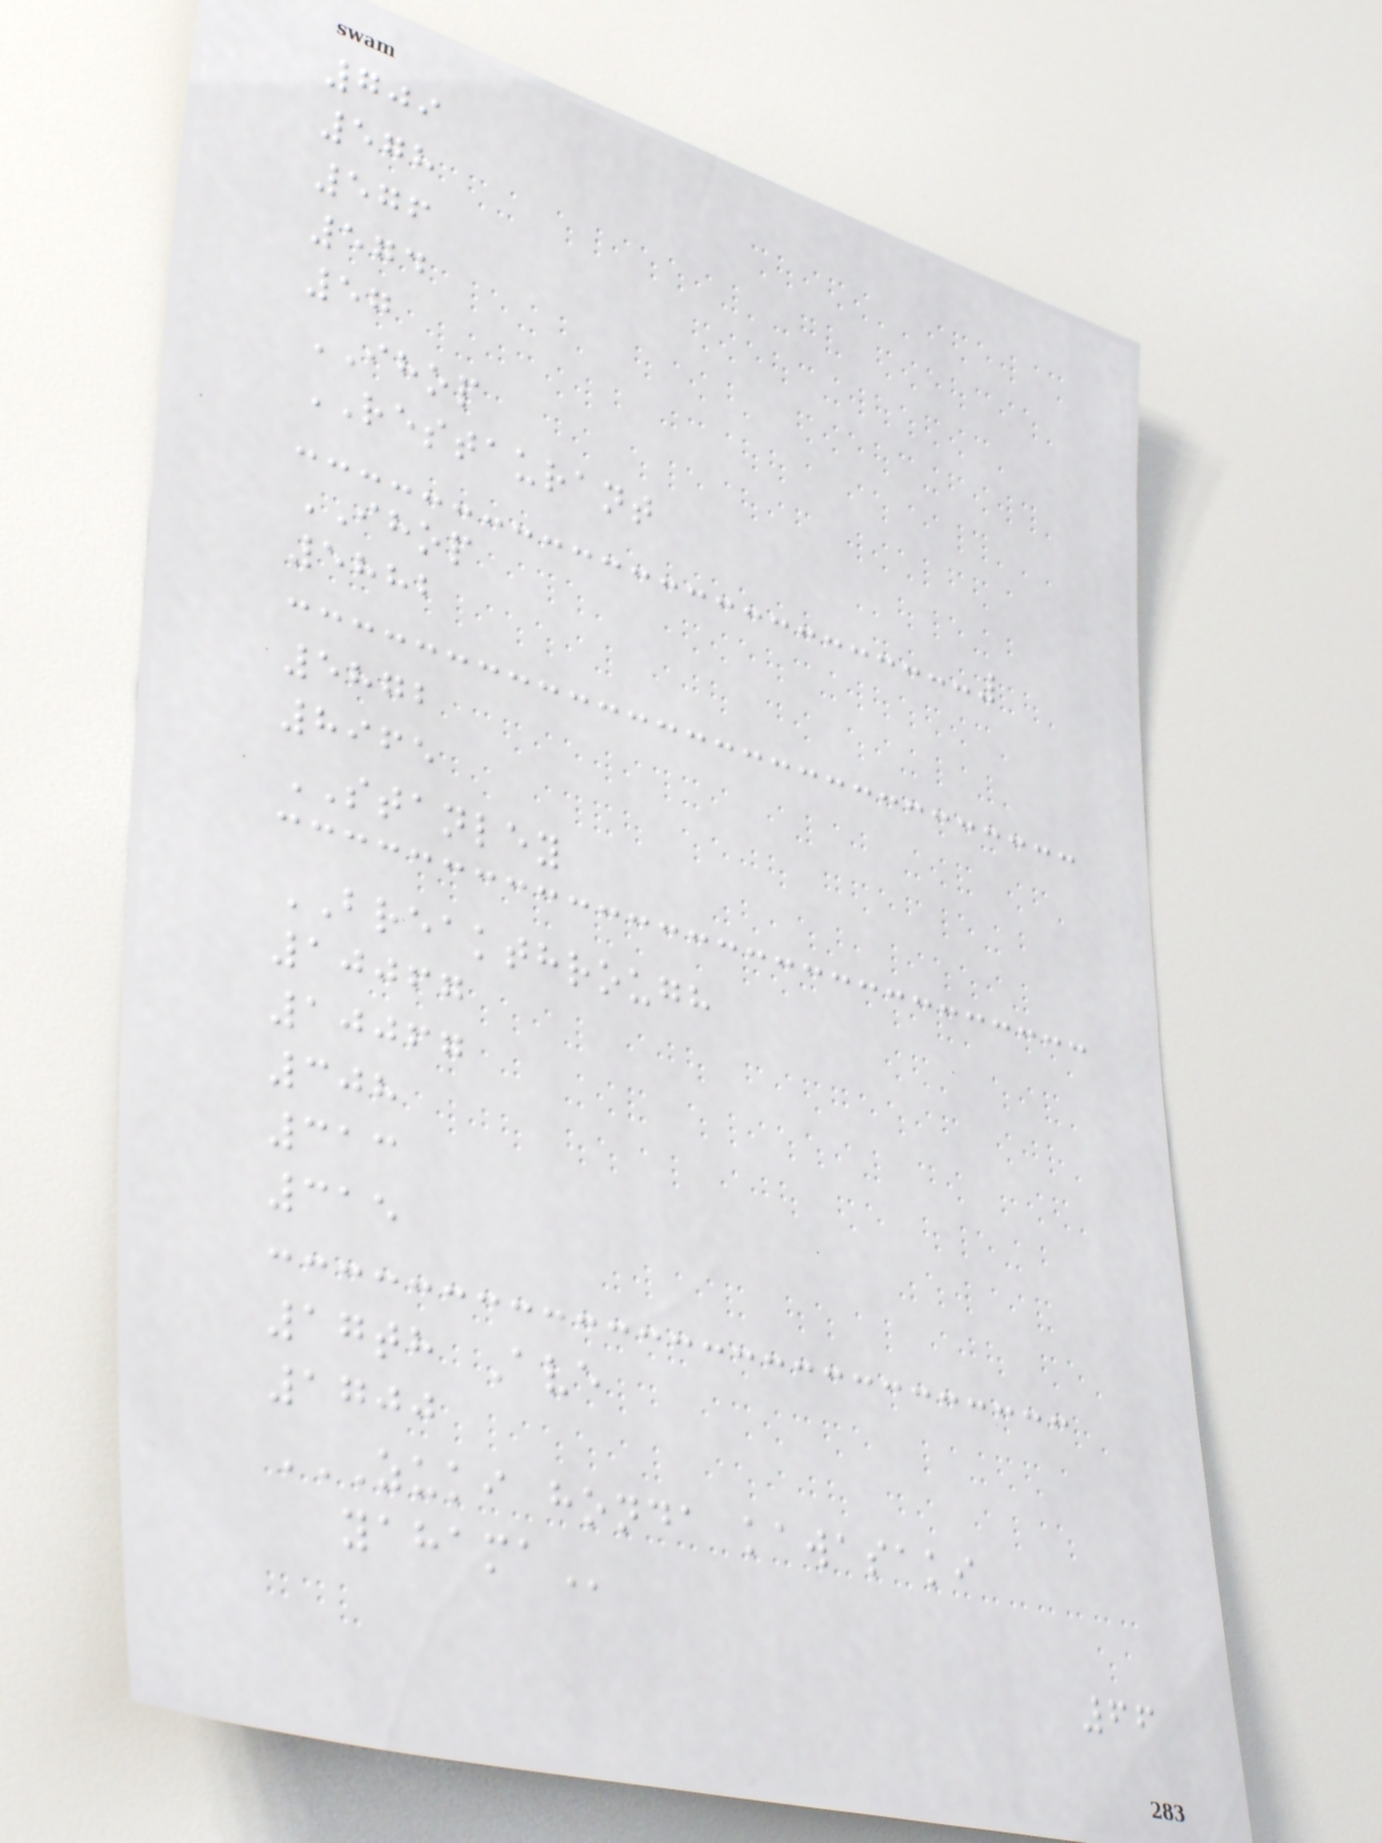709
578
576
574
57
IHOP
RESTAURANT
IHOP
5882
5872
8965
STANLEY
BREAKTHROUGH
10067
10067
308
313
315
17th Ave
1700
ZUKI HONDA KAWASAKI
YAHAMA
66
